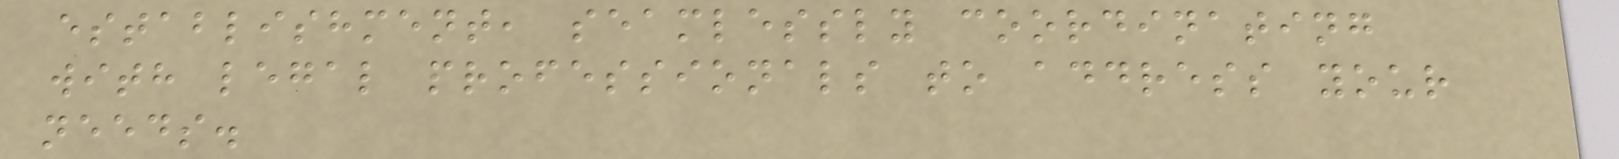establishment, seamlessly coordinating
with legal professionals to address your
needs.
